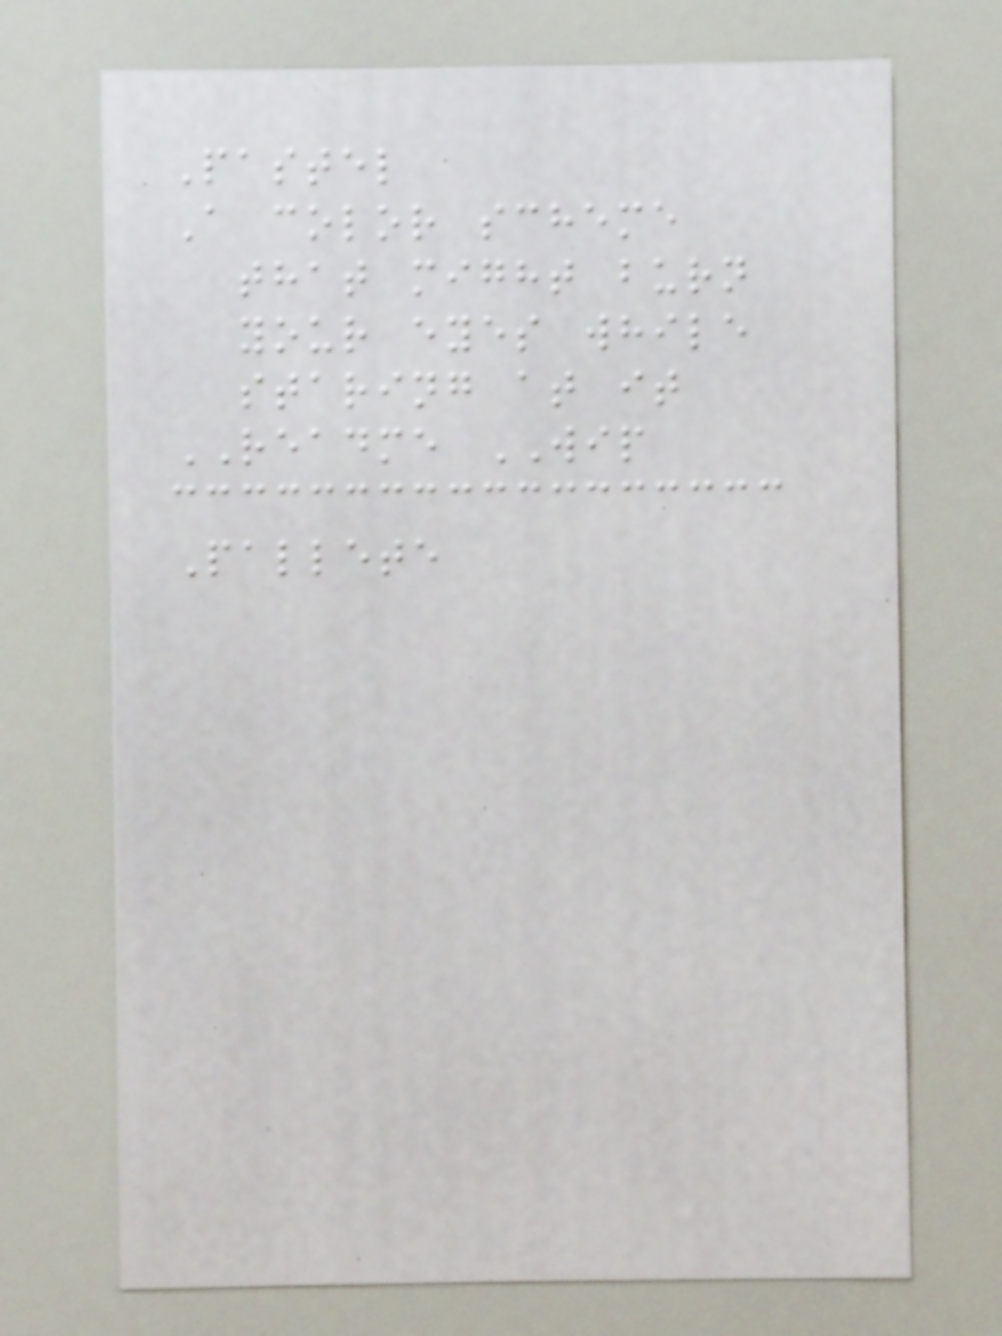Pastel
A color scheme
that might burn
your eyes while
staring at it
README WIP
Pallete
